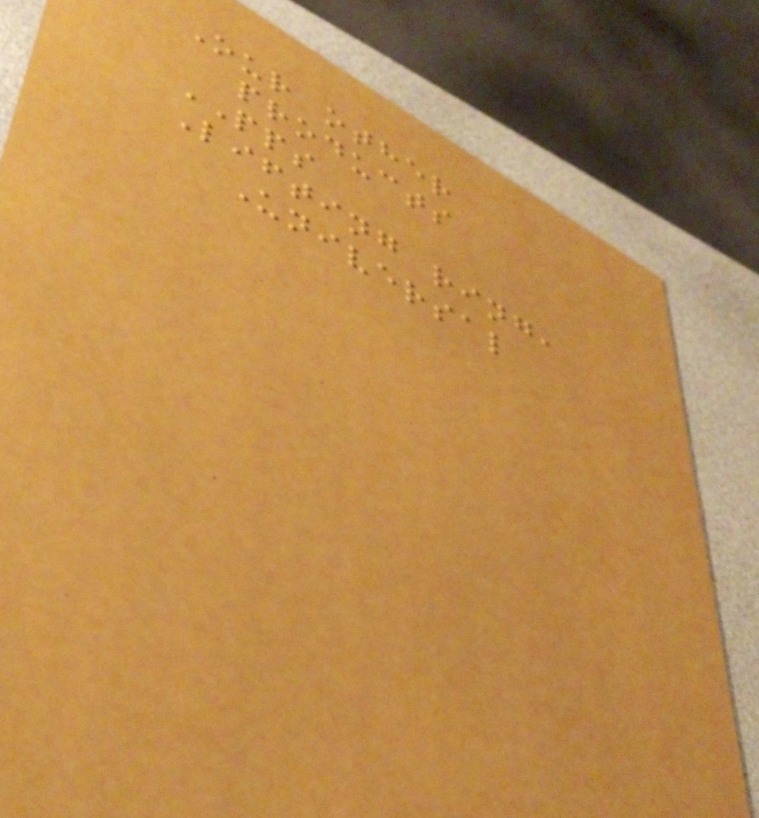Our other
products
PPS
Lifting ring,
Universal
